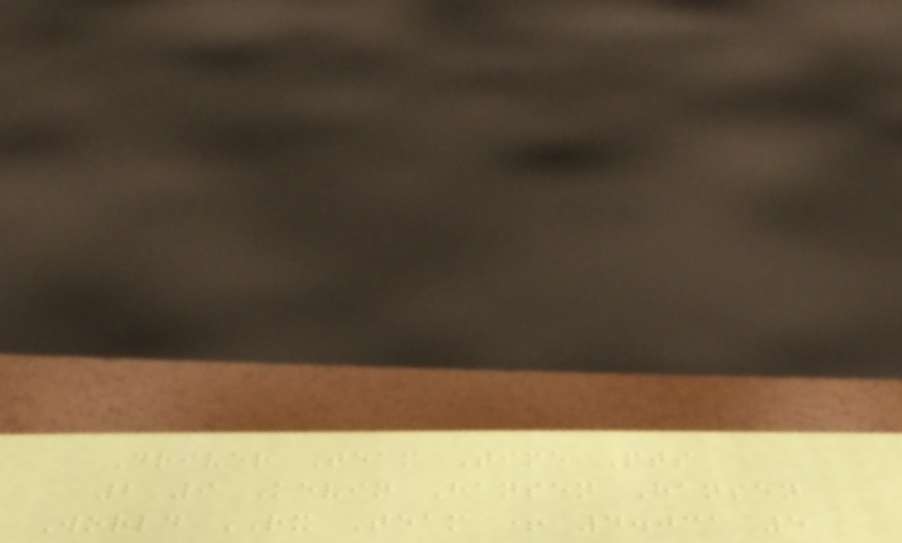Driver Team Time Pts
2 9 Kevin Hansen Hansen
World RX Team + 4.031 5
